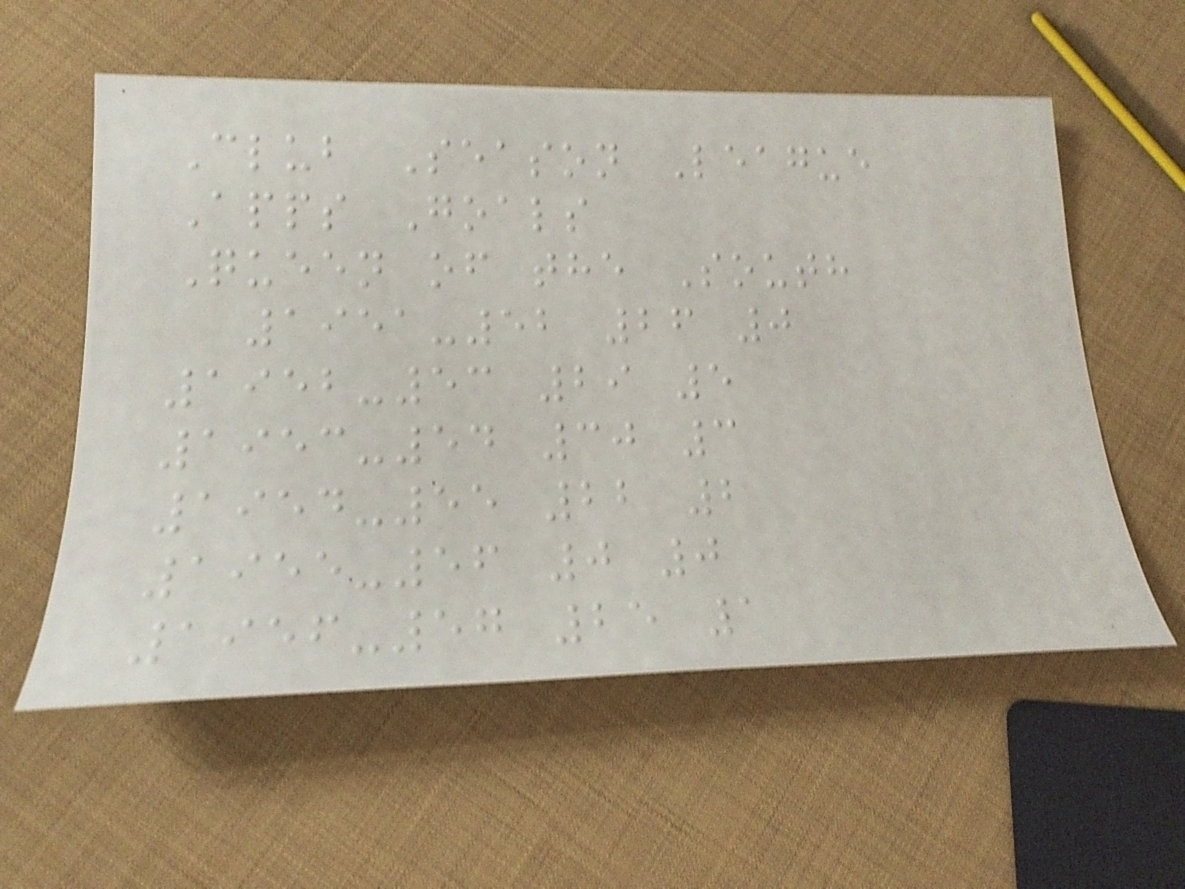Club Season League
Apps Goals
Queen of the South
1951-52 26 0
1952-53 29 5
1953-54 30 3
1954-55 22 2
1955-56 0 0
1956-57 25 1
